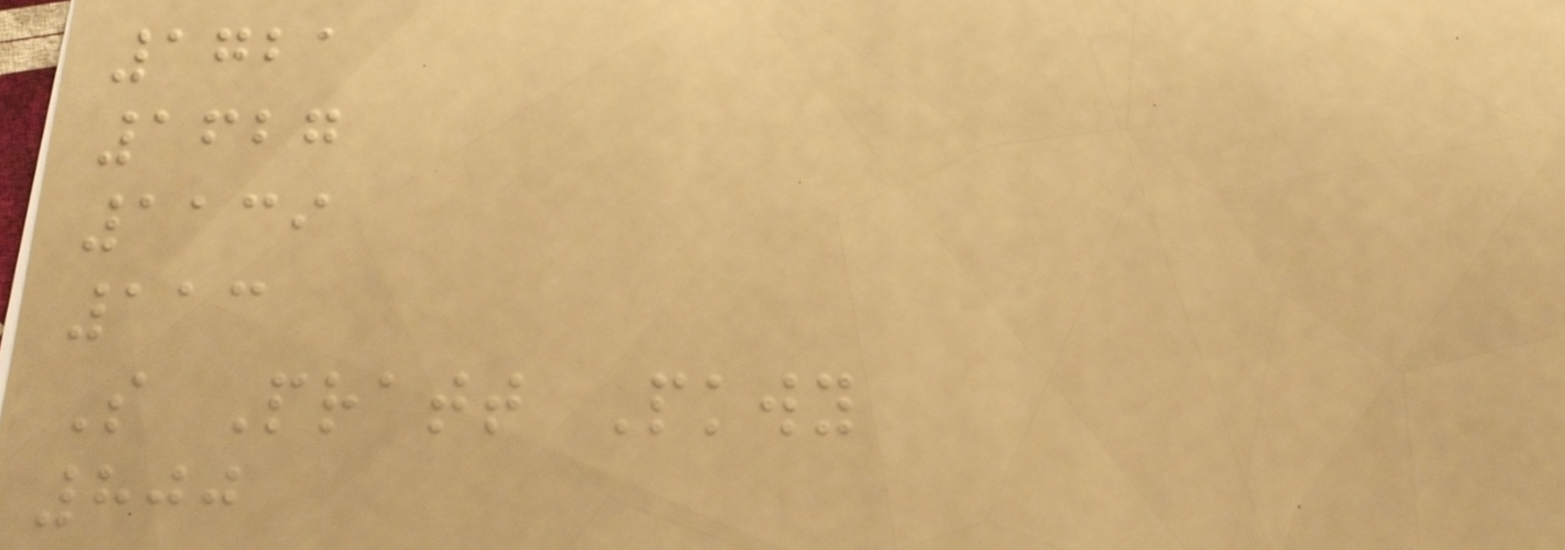1721
1627
1139
113
S Pratt Pkwy
800
